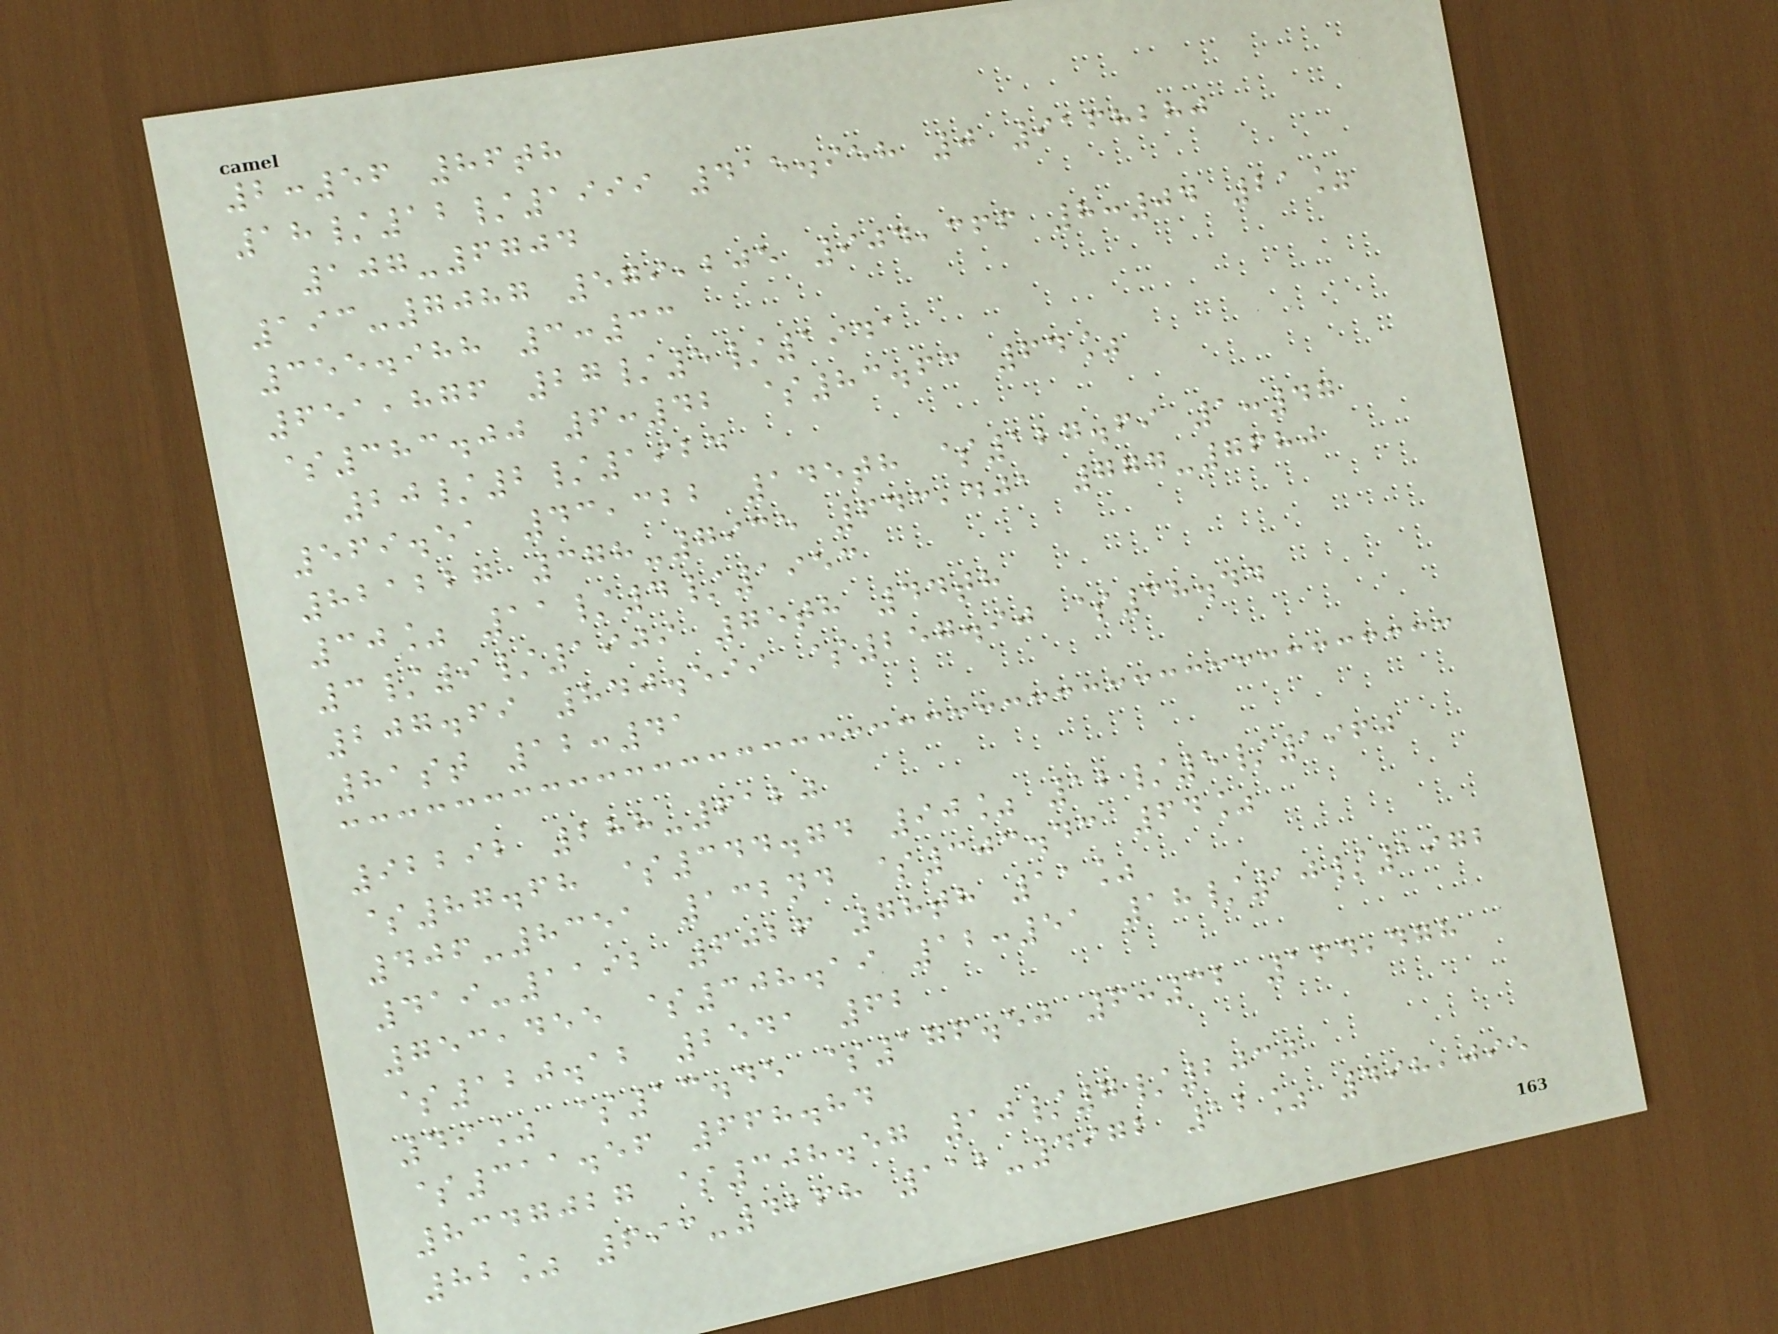2:56 86th
18/12/1999 415.958 0 9168280
107-6704
193-7087 579,205 904,366 8:04 21%
355.988 3:33
651,876 27/5/1941
$383.00 6:42 $83.63 64%
20/2/1924
569.51 43,322 145th $127.69 1:47
821227 378-7935 643,401 777-7680
30% 11/4/1953
3/9/1909 75th 44th
207.69 840.599 $257.90 $38.44
81st 12:41
92292 288-6120
$87.68 $344.74 90% 12/5/1960
406-8351 132nd $303.43 64%
419-1192 6026 78th 11%
753,455 $308.19 12:51 18/10/1972
$120.12 2541 62
49% $13.45 $176.50 6:32 164,478
$311.56 668.84
8347027 $308.57 10/7/2030
82% 693-4268 112-4972 12% 498,095
